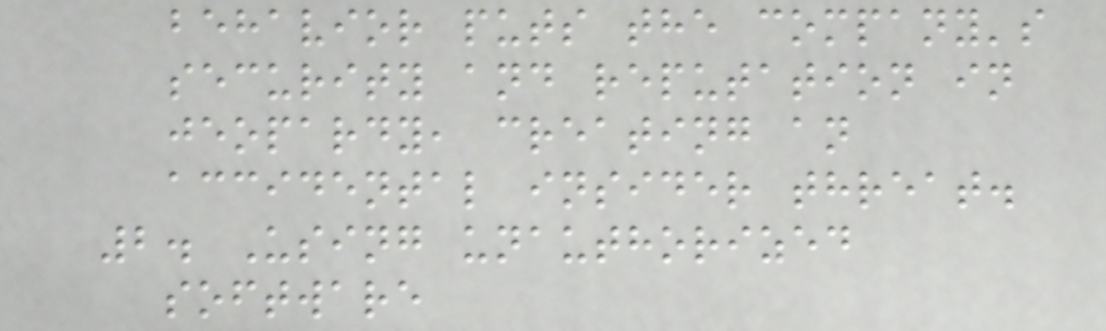behavior puts the company's
security and reputation in
jeopardy, creating an
accidental insider threat.
2. Using unauthorized
software
